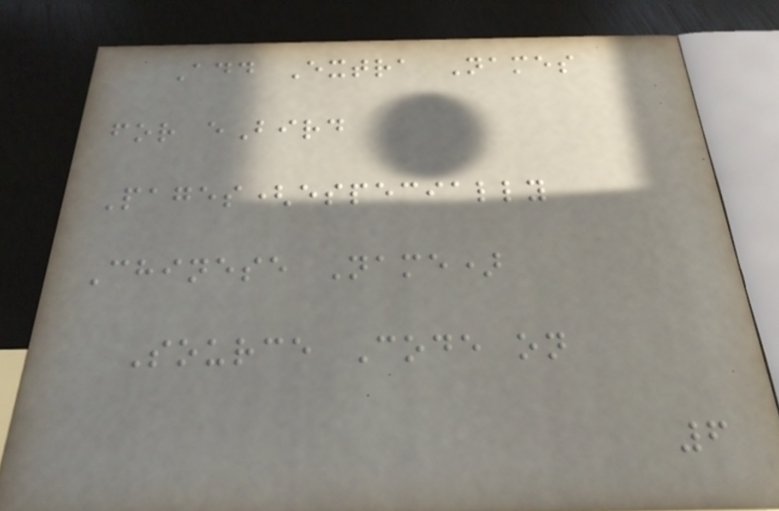Add Extra Names
for eBird
Pages(especially
Chinese Name)
Source Code on
6
